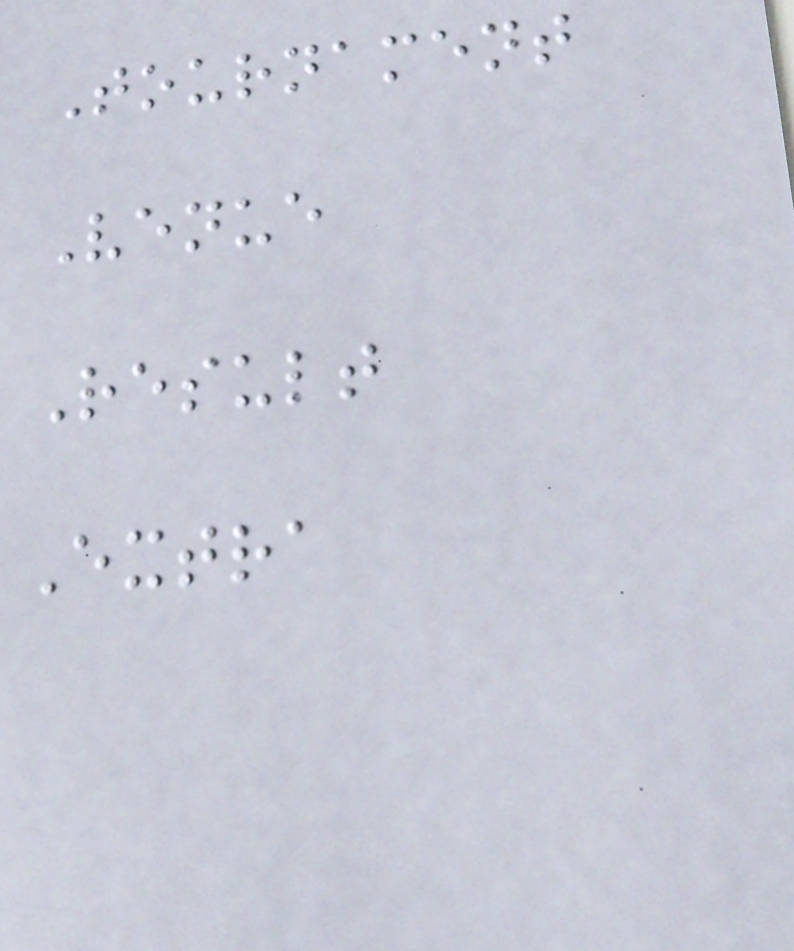Tournament
Venue
Result
Extra
